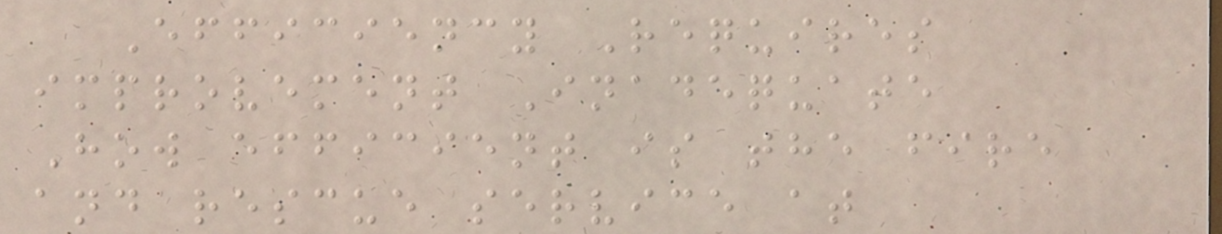Efficiency Requires
improvement Inadequate
How efficient is the fire
and rescue service at
